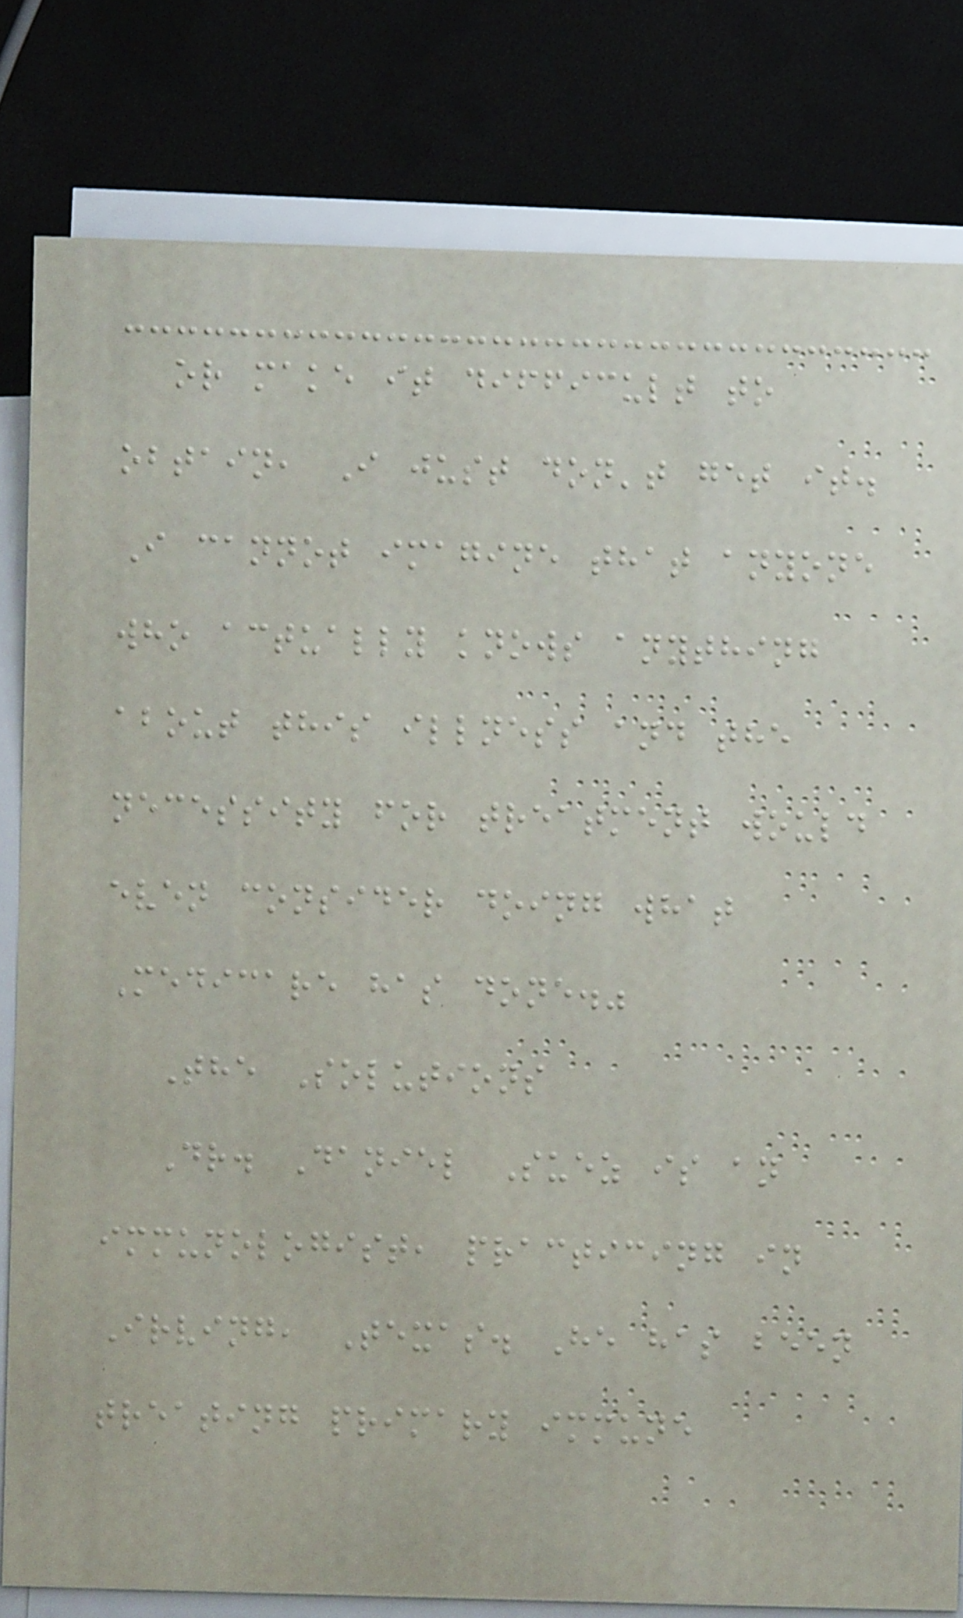or make it difficult to
obtain, I just don't get it.
I cannot imagine that anyone
who actually knows anything
about this illness and the
necessity for treatment would
even consider doing what
Medicare has done."
The Solutions
Dr. Daniel Suez is an
immunologist, practicing in
Irving, Texas. He has been
treating primary immune
